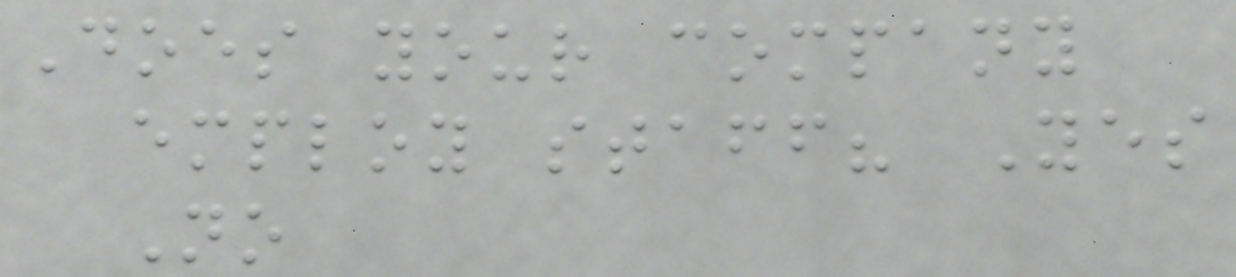Does your company
employ staff? Yes
No
